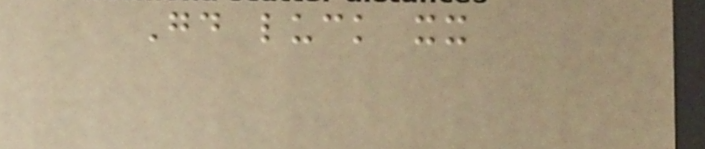Good luck xx
